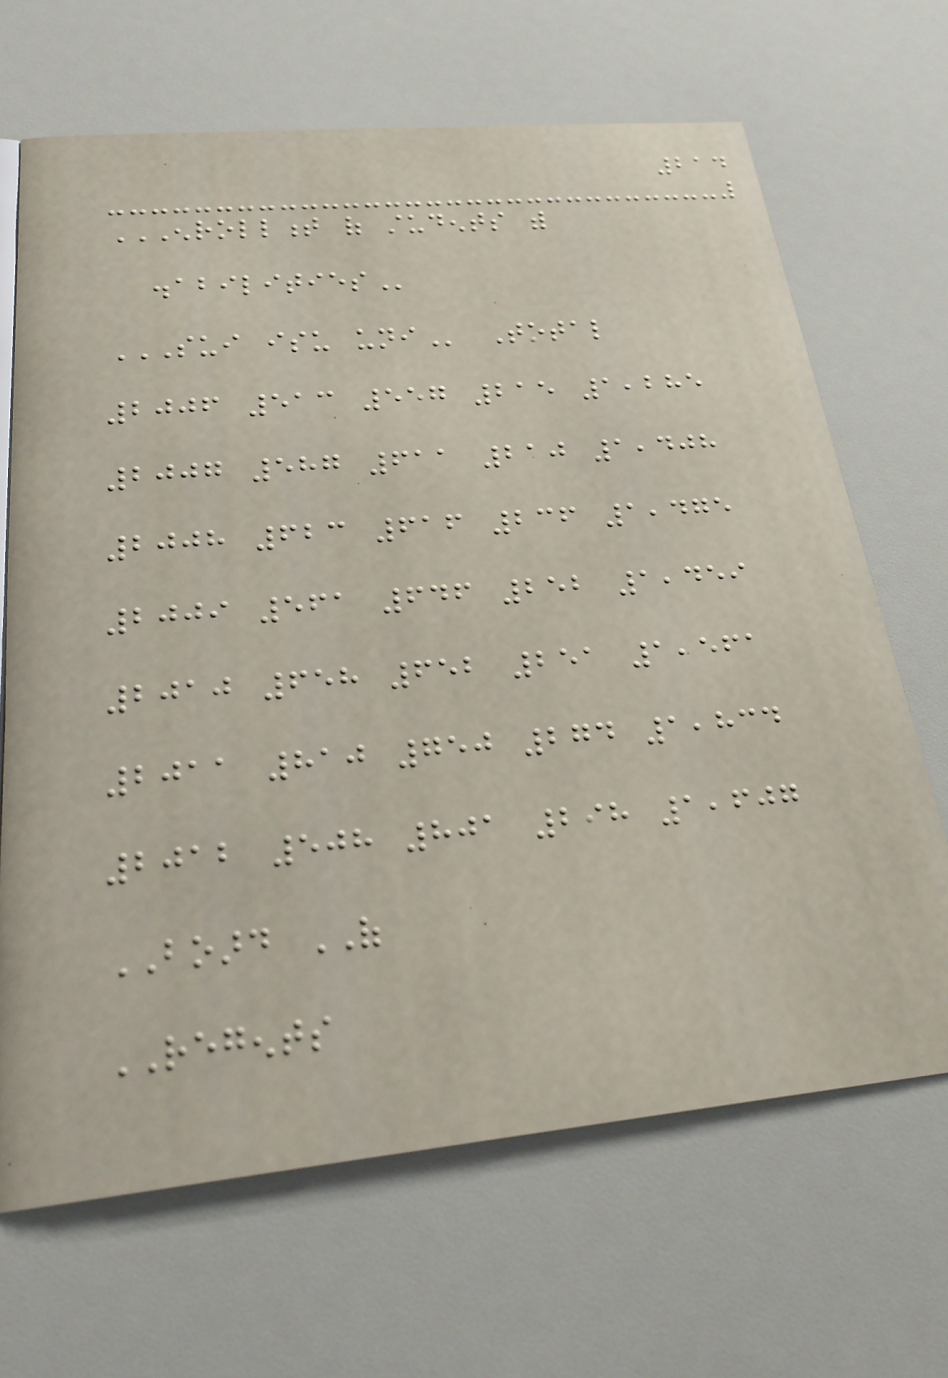214
ENROLLMENT OF STUDENTS WITH
DISABILITIES
SUI ISU UNI Total
2006 513 557 215 1,285
2007 587 611 210 1,408
2008 623 616 236 1,475
2009 561 646 252 1,459
2010 658 652 251 1,561
2011 810 750 274 1,834
2012 508 801 298 1,607
BOARD OF
REGENTS
